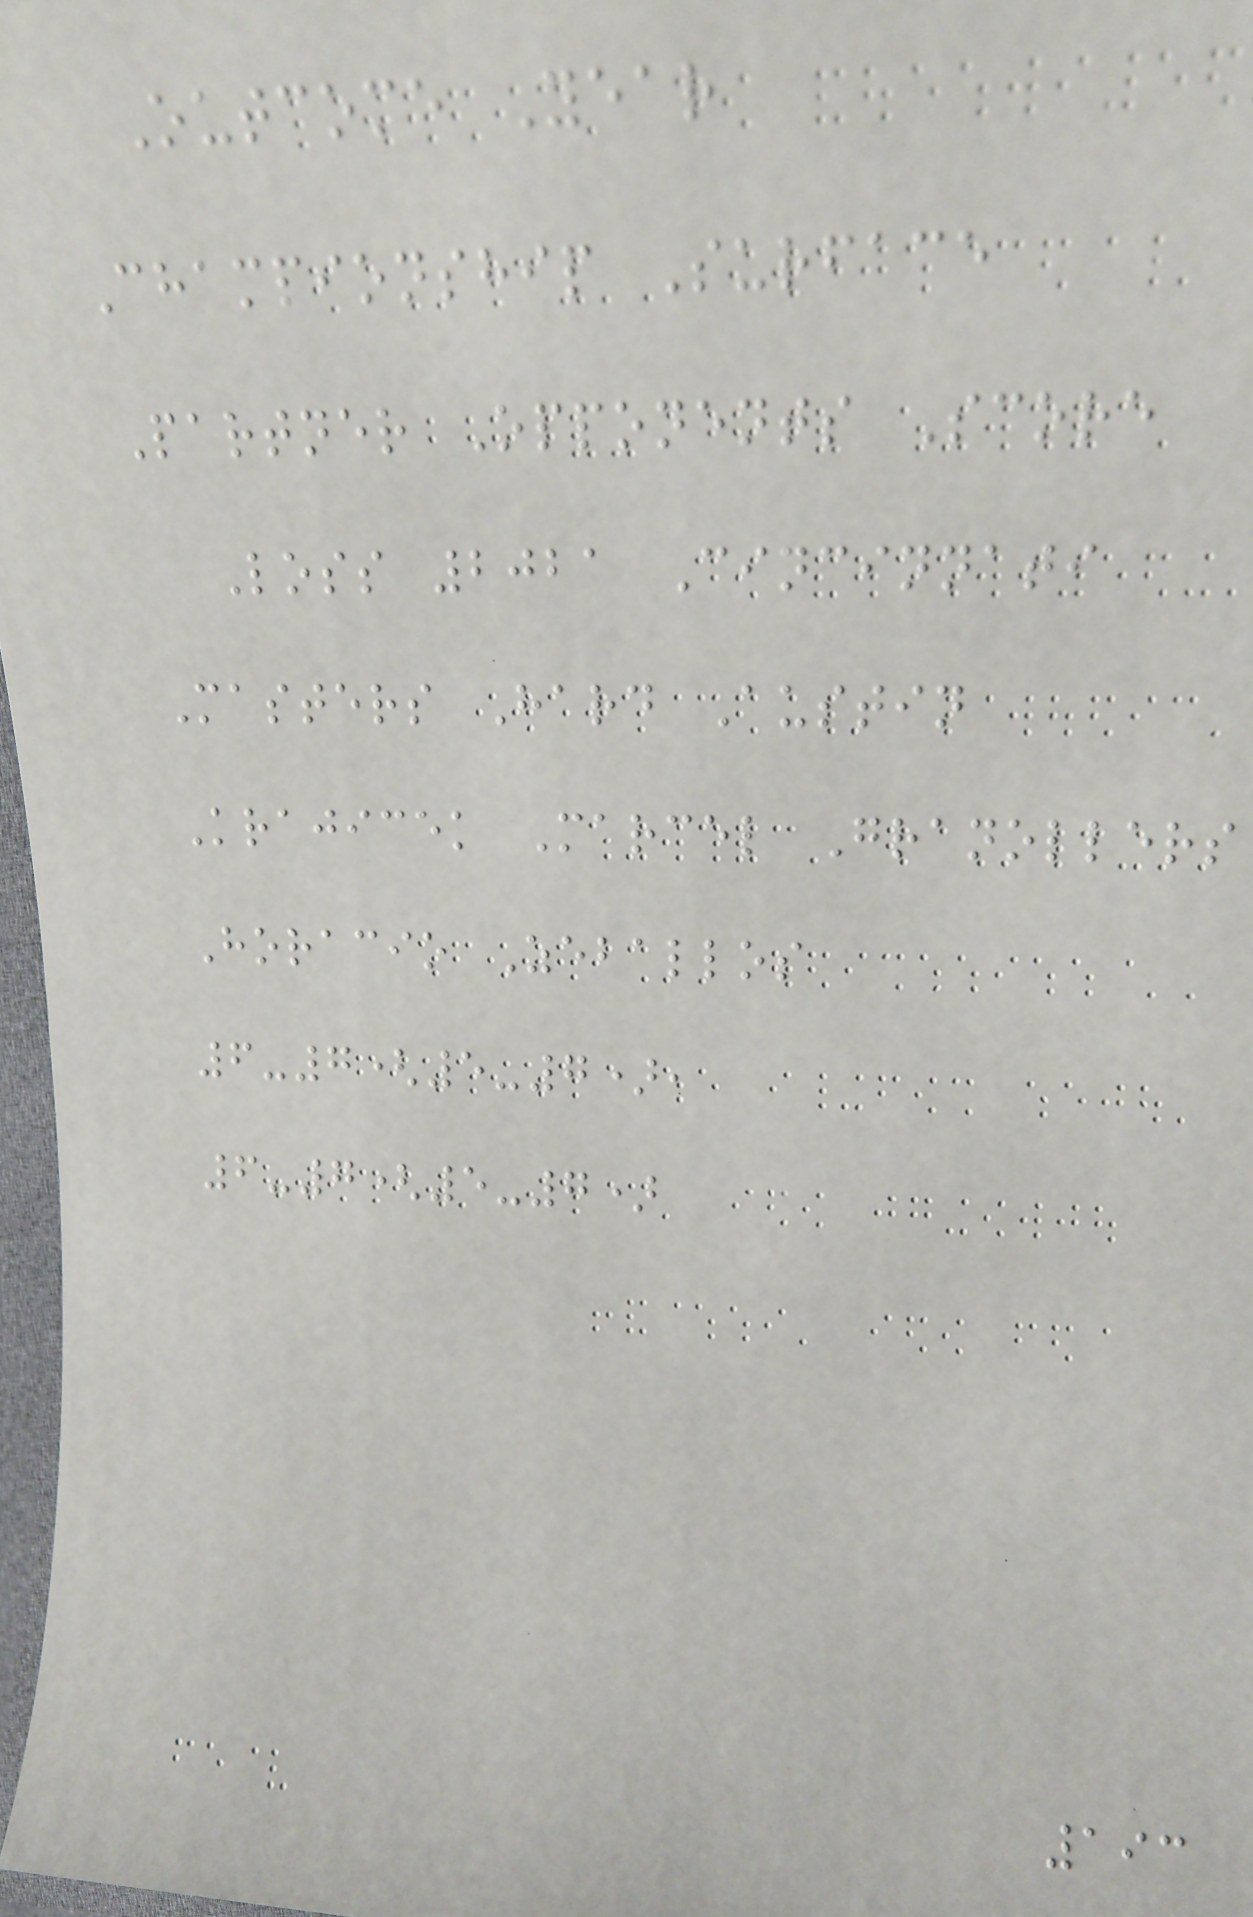Outcome Year
Championship Surface
Partner Opponents Score
Loss 2021 Cincinnati
Masters Hard Austin
Krajicek Marcel Granollers
Horacio Zeballos
6-7(5-7),
6-7(5-7)
193
